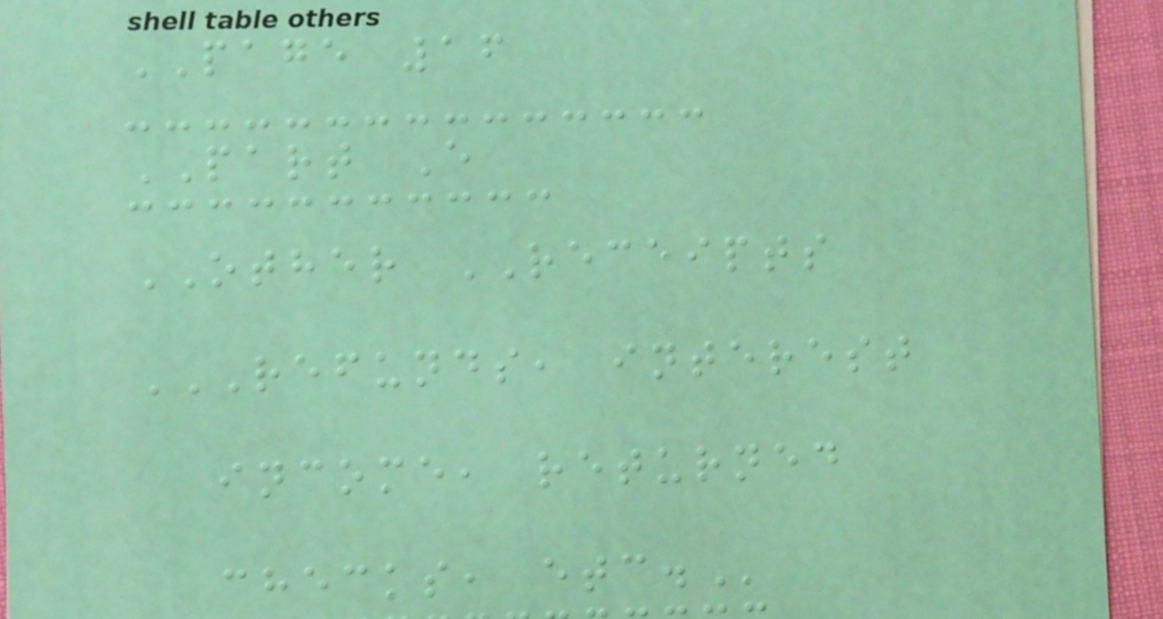PAGE 16
PART E
OTHER RECEIPTS
REFUNDS, INTEREST
INCOME, RETURNED
CHECKS, ETC.
